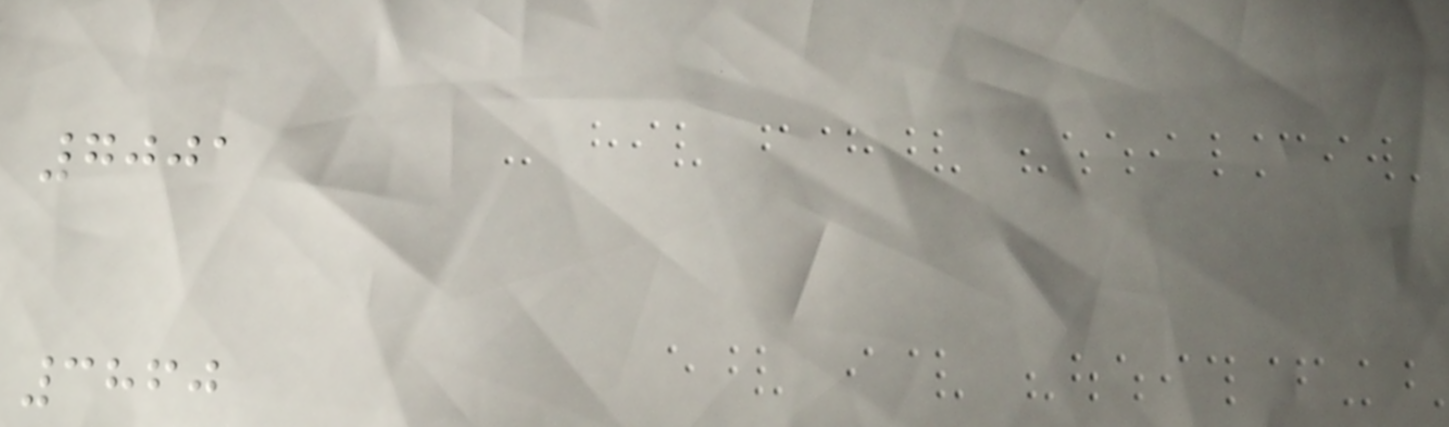7001
3860
